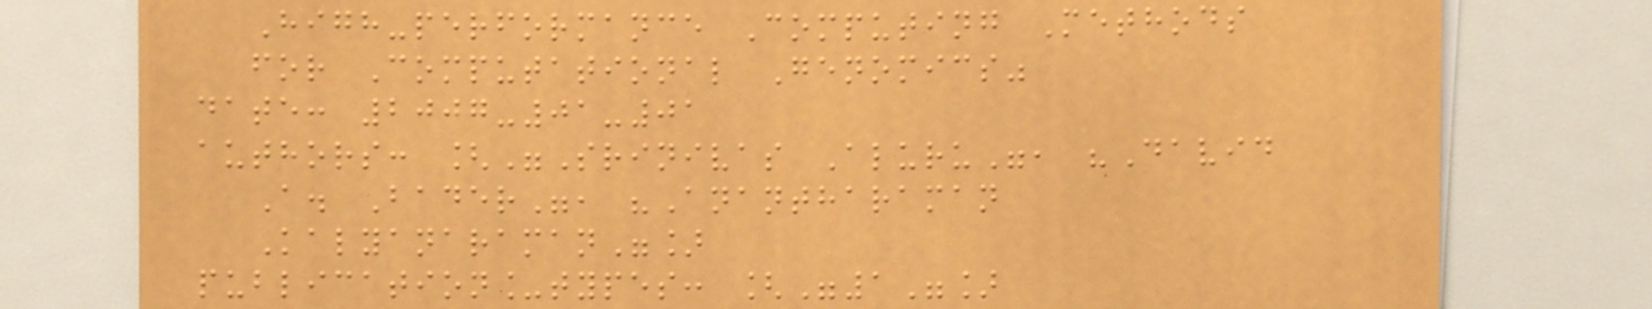High-performance Computing Methods
for Computational Genomics"
date: 2007-01-01
authors: ["Srinivas Aluru", "David
A. Bader", "Anantharaman
Kalyanaraman"]
publication_types: ["1"]
